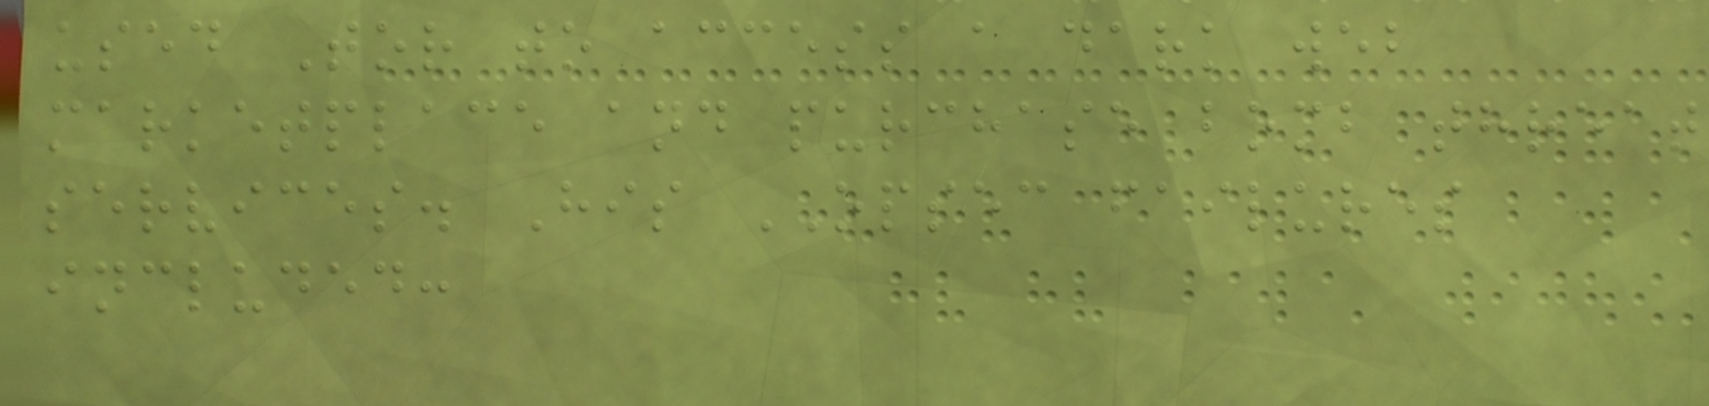used Tor to access a dark web
marketplace and purchase bomb threat
services. His OPSEC failures
included:
